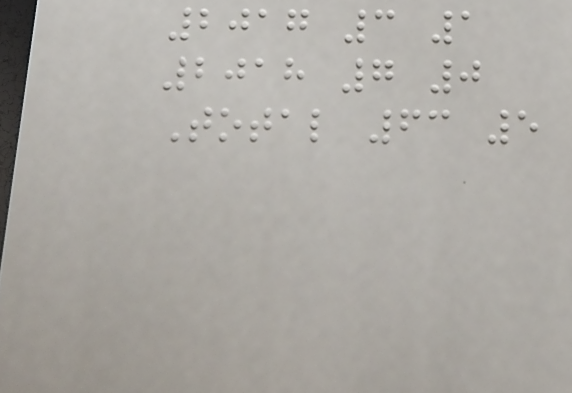2017 3 1
2018 7 0
Total 63 5
